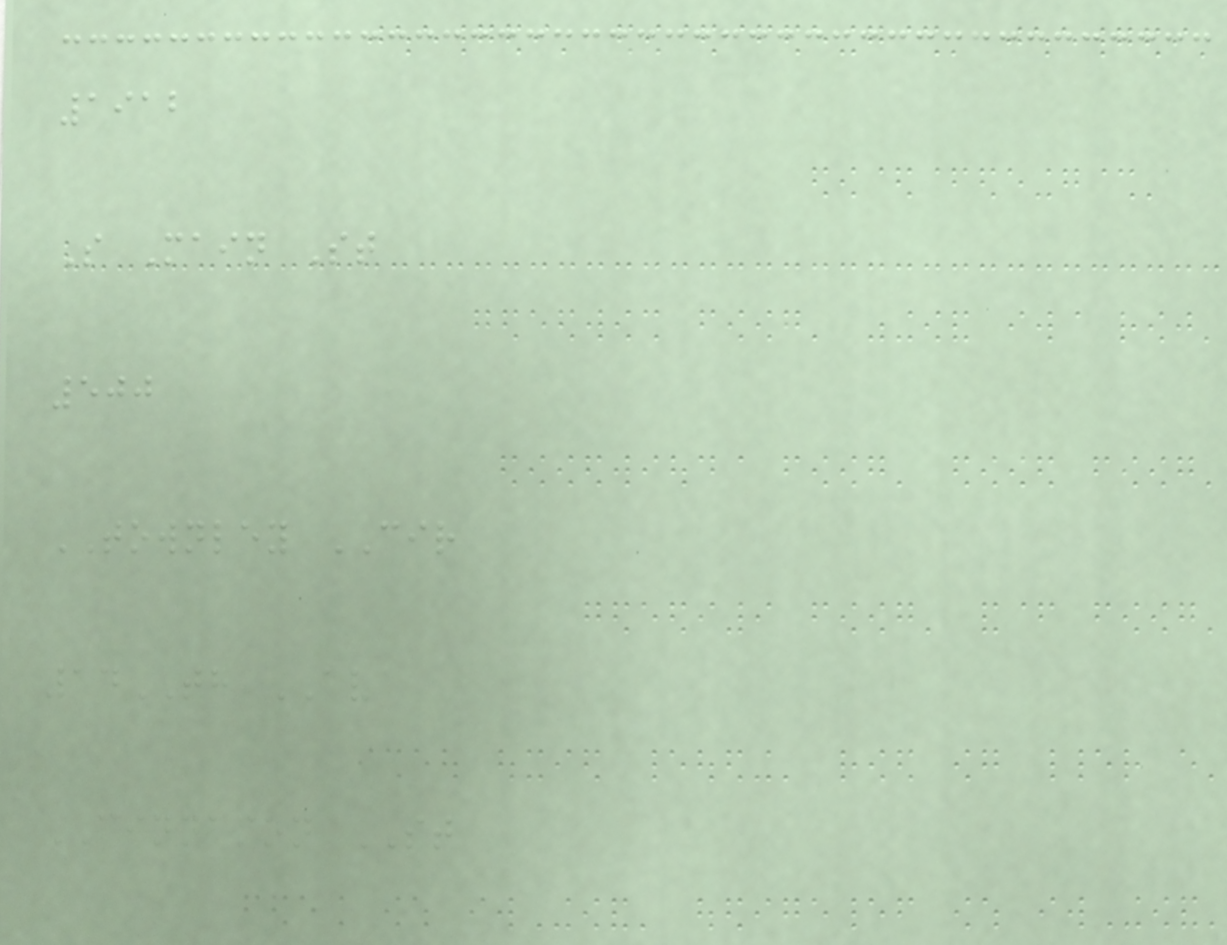1912
S Main St
500
TOWNLEY CIR
14TH AV
CINNAMON ST
